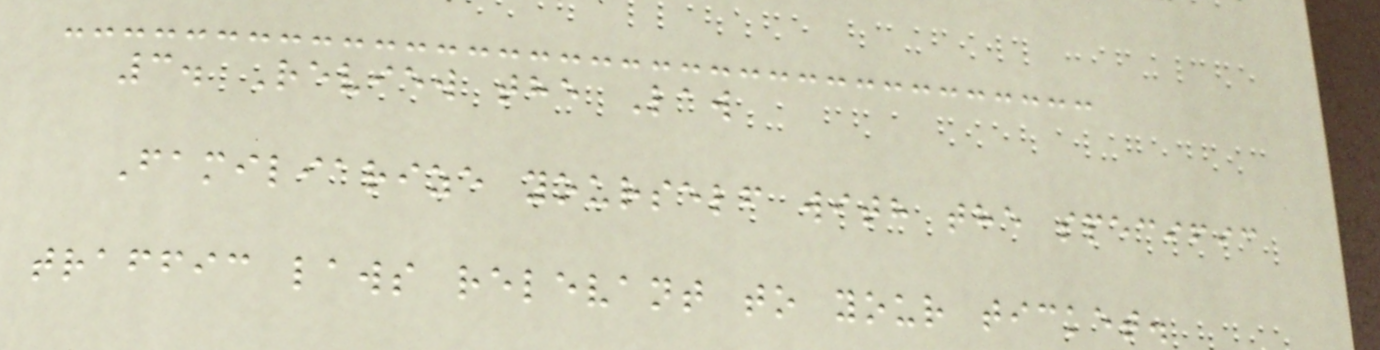3. Review the Law
Familiarize yourself with the specific
traffic laws relevant to your ticket.
